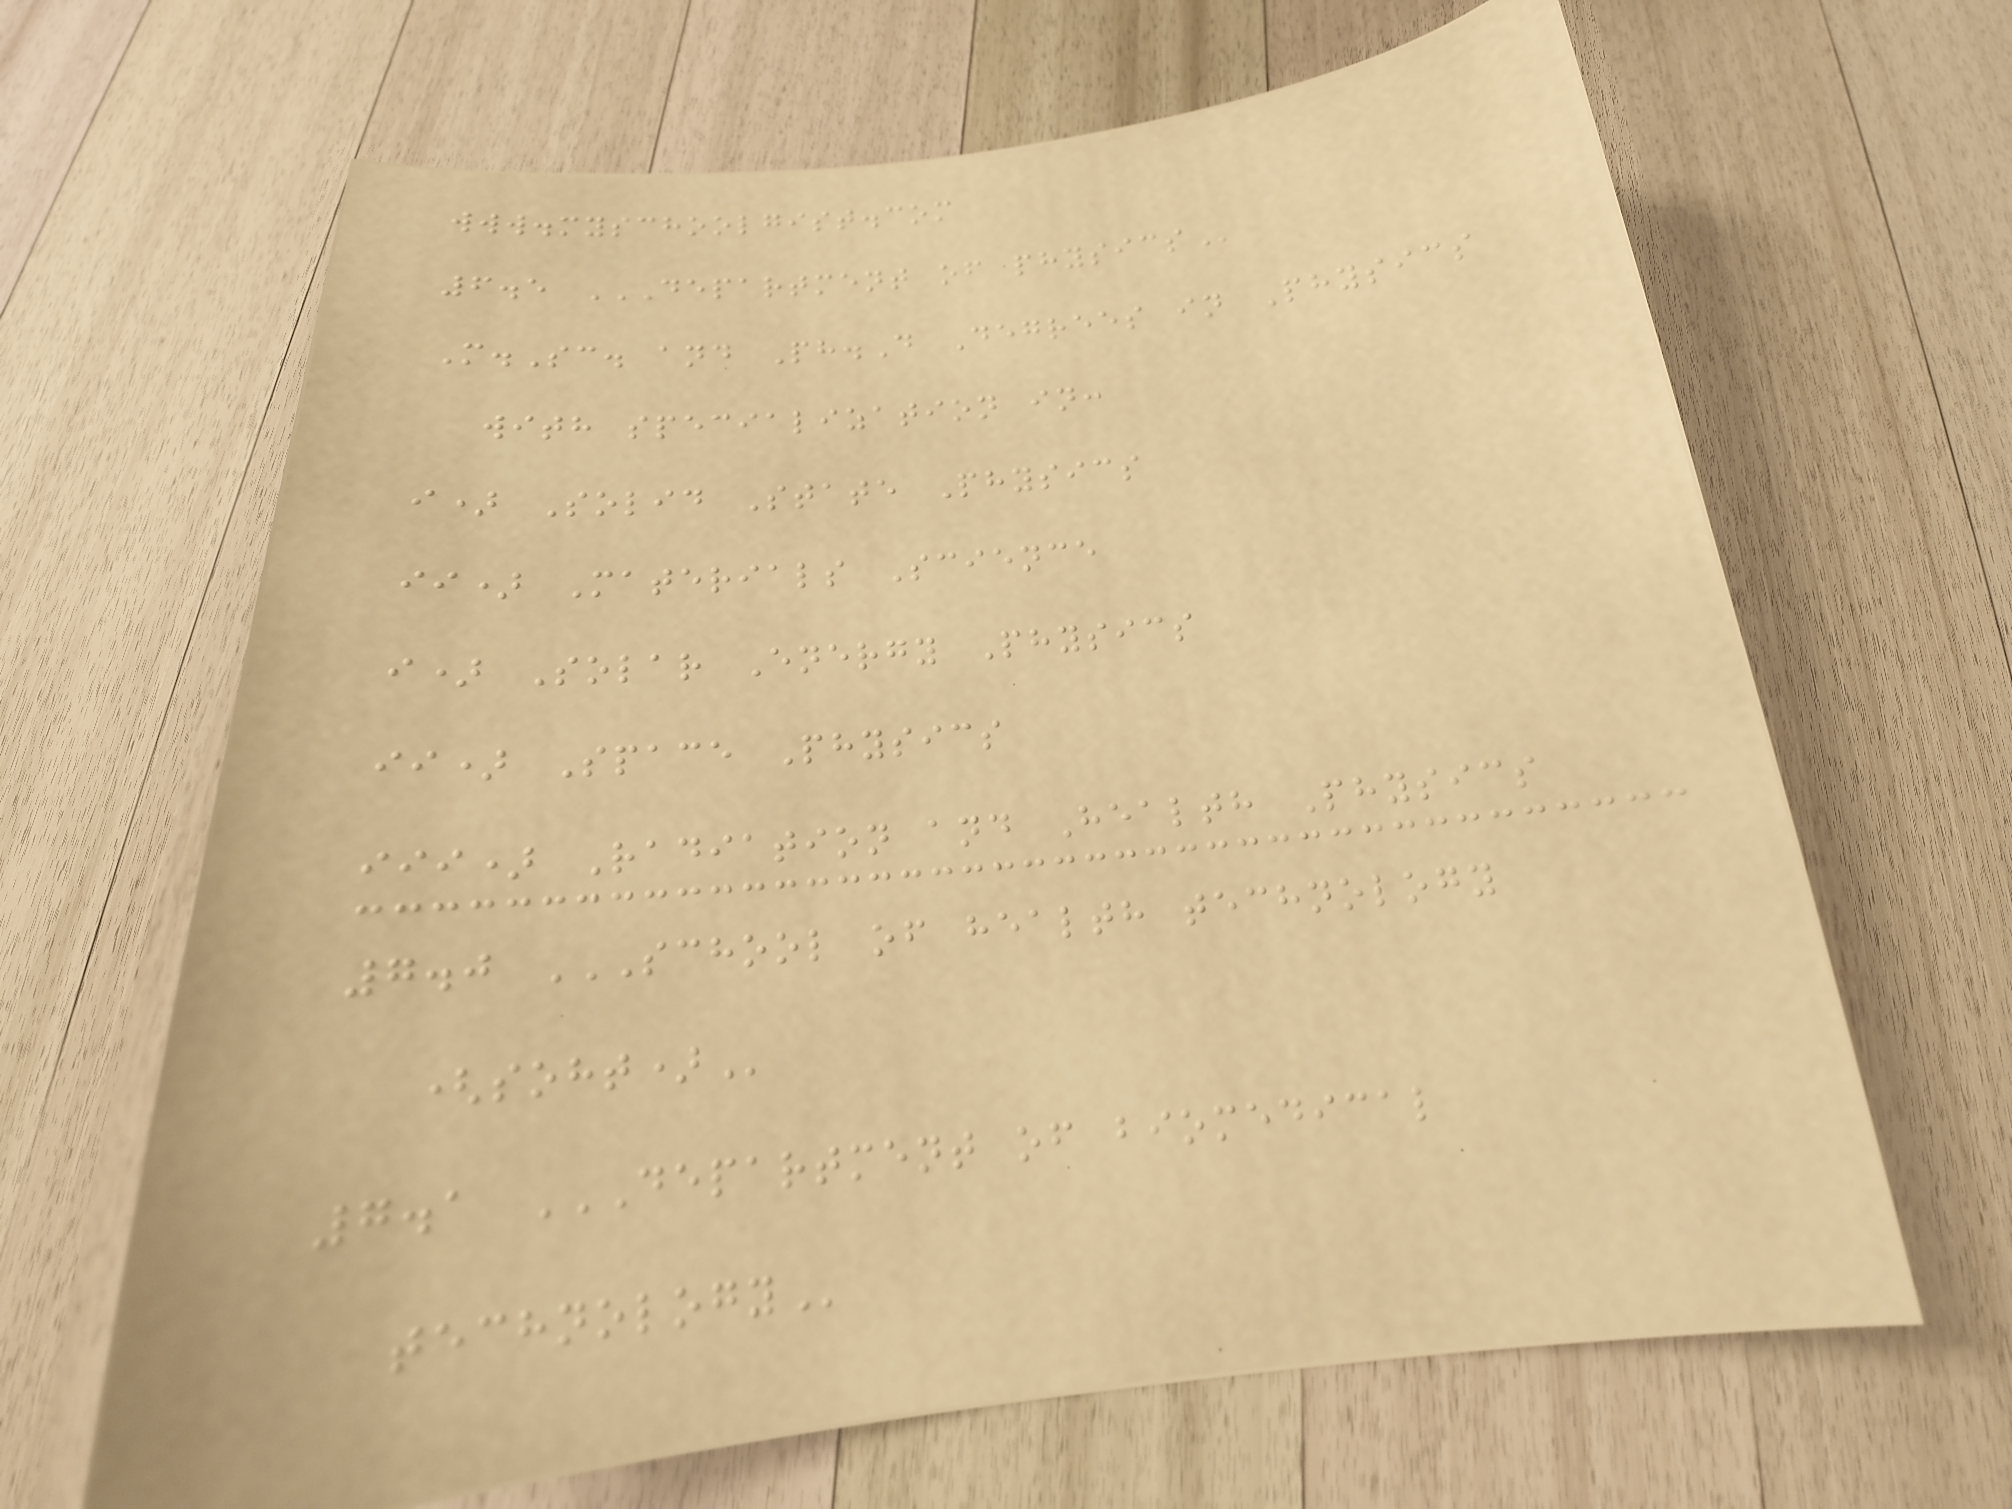www.myschoolgist.com
6.5 DEPARTMENT OF PHYSICS
M.Sc. and Ph.D Degrees in Physics
with specialization in:
i) Solid State Physics
ii) Materials Science
i) Solar Energy Physics
ii) Space Physics
iii) Radiation and Health Physics
7.0 SCHOOL OF HEALTH TECHNOLOGY
(SOHT)
7.1 DEPARTMENT OF BIOMEDICAL
TECHNOLOGY
